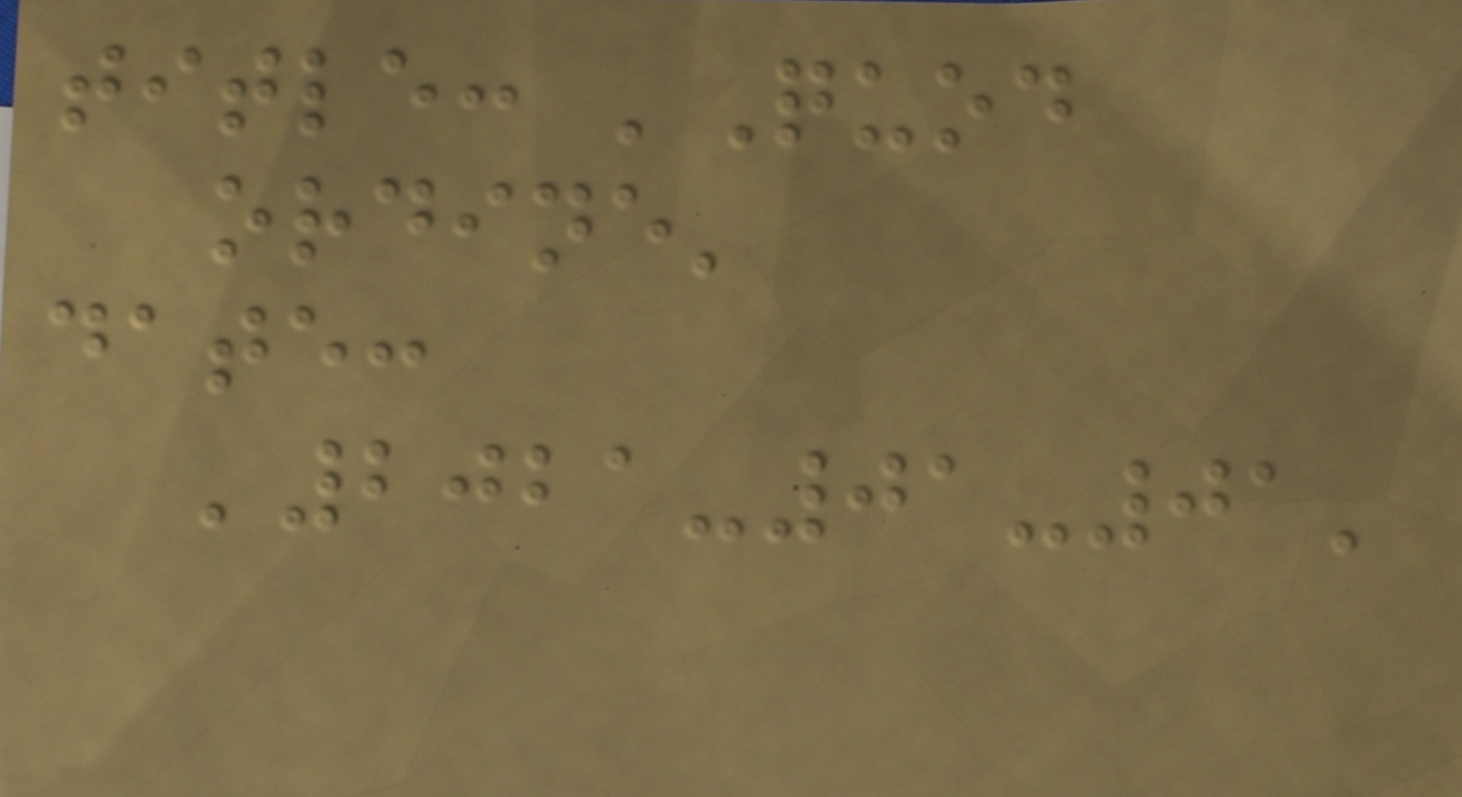title: 'Quod
ordine'
date:
'2021-01-01'
